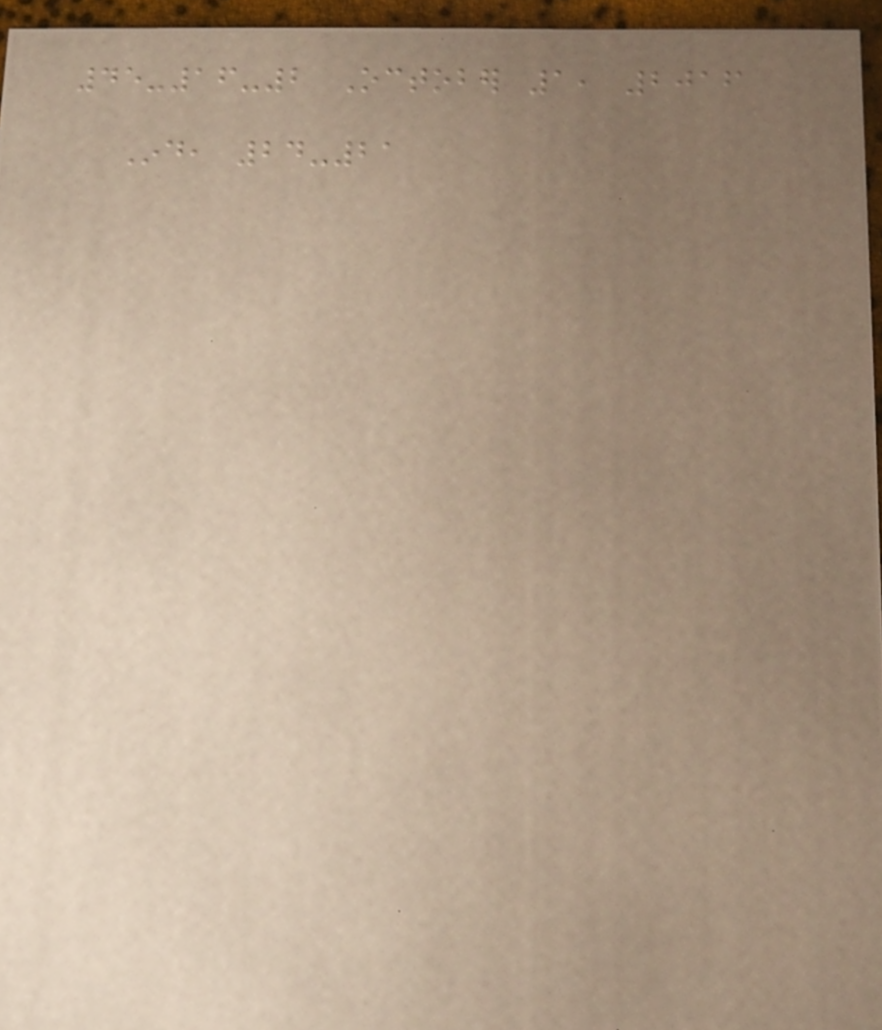45-16-2 October 1, 2016
Ind, 24-21
